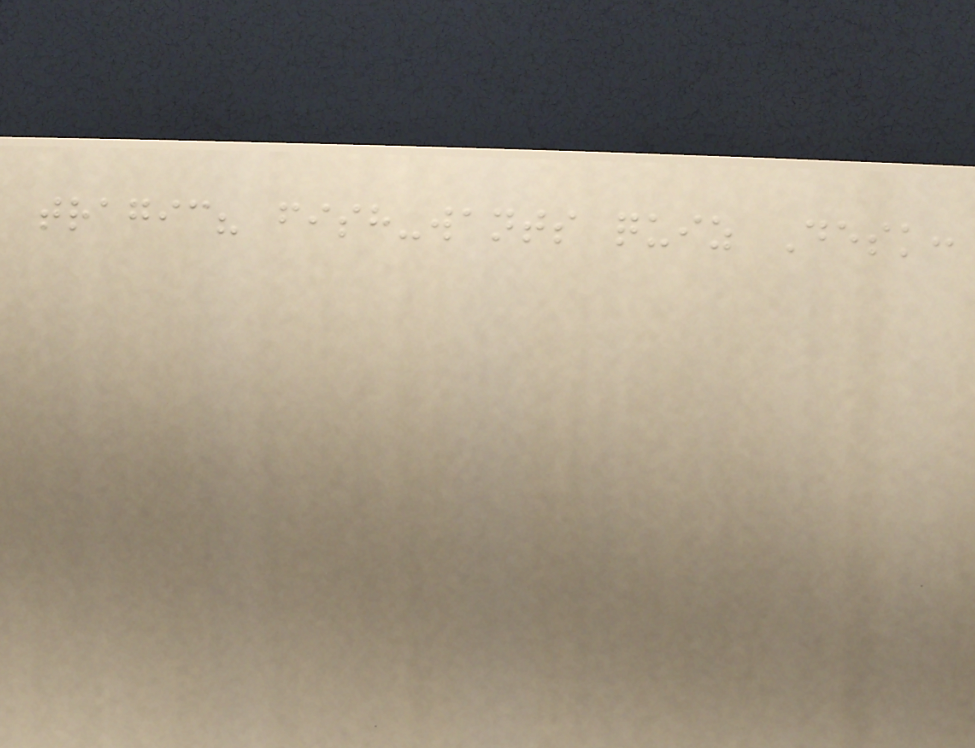tragic? fish-wants quiz Desk:
